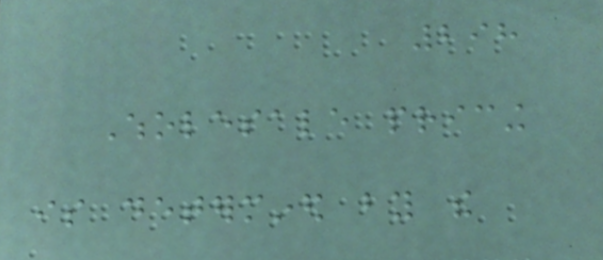298
Wholesale pricing
is determined by the
